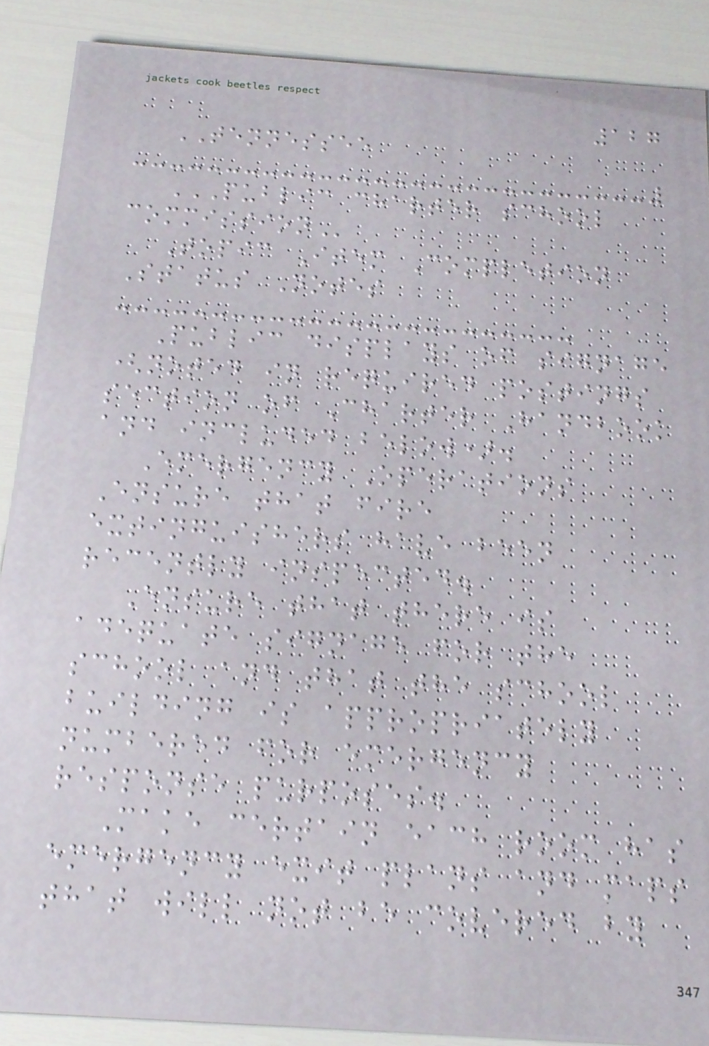127
TENNESSEE
PUBLIC CHARTER SCHOOL
COMMISSION
Topic Item Completion
Status Notes
Public displays of signage
(noted in required postings
section of Charter Handbook
and included below).
Emergency Operations
Ensure that fire
extinguishers have been
recently inspected.
Ensure that there is
adequate signage for the
school and that the school
building is appropriately
numbered for emergency
response purposes.
Make certain each room has
emergency exit plans and maps
that will not be covered by
